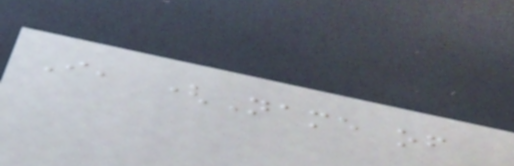I, (Name of
